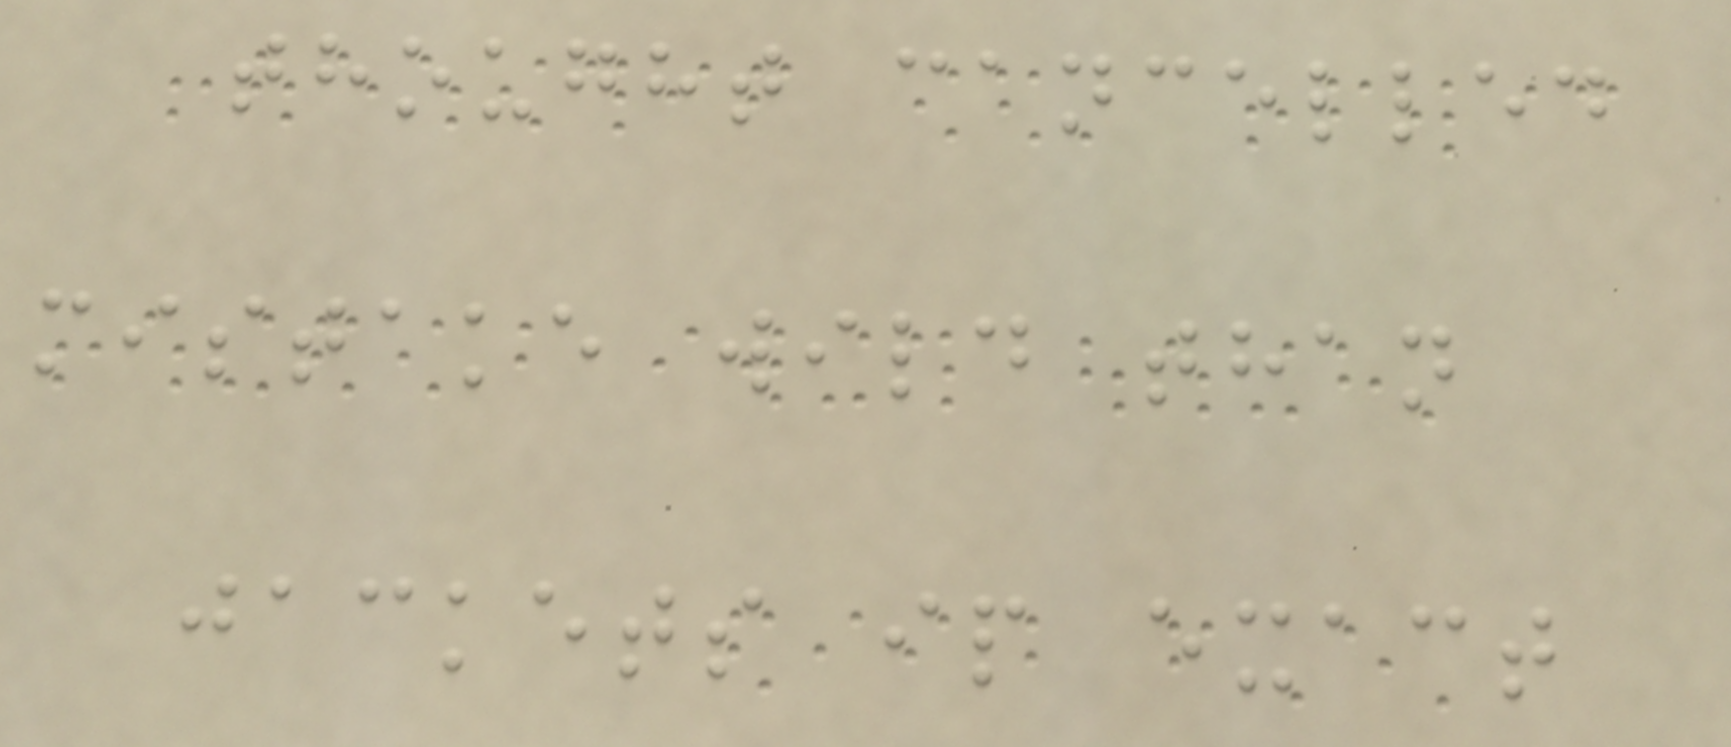thought cancelled
mistake wild than
jackets ip exact
